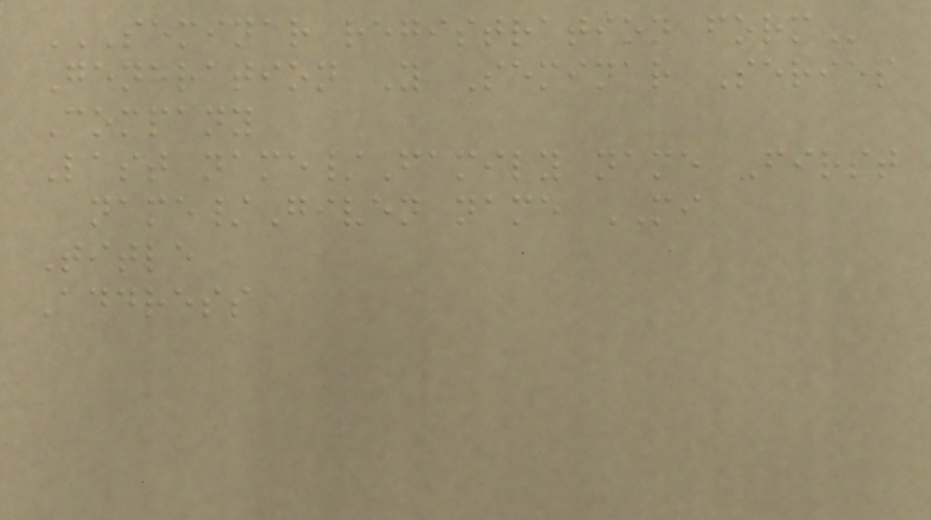SEMINAR REGISTRATION FORM
Generation Y Seminar Series
Company
Last name/Family name First
name/Given name MI
Title
Address
